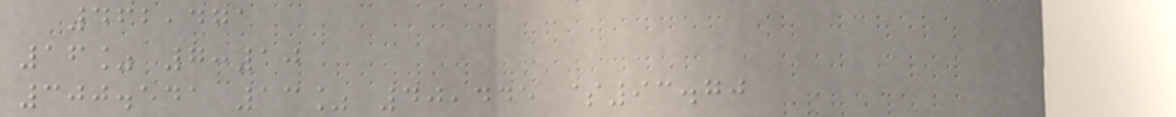462,471
16% 7:10
300.541 13% 40,445 $93.70
